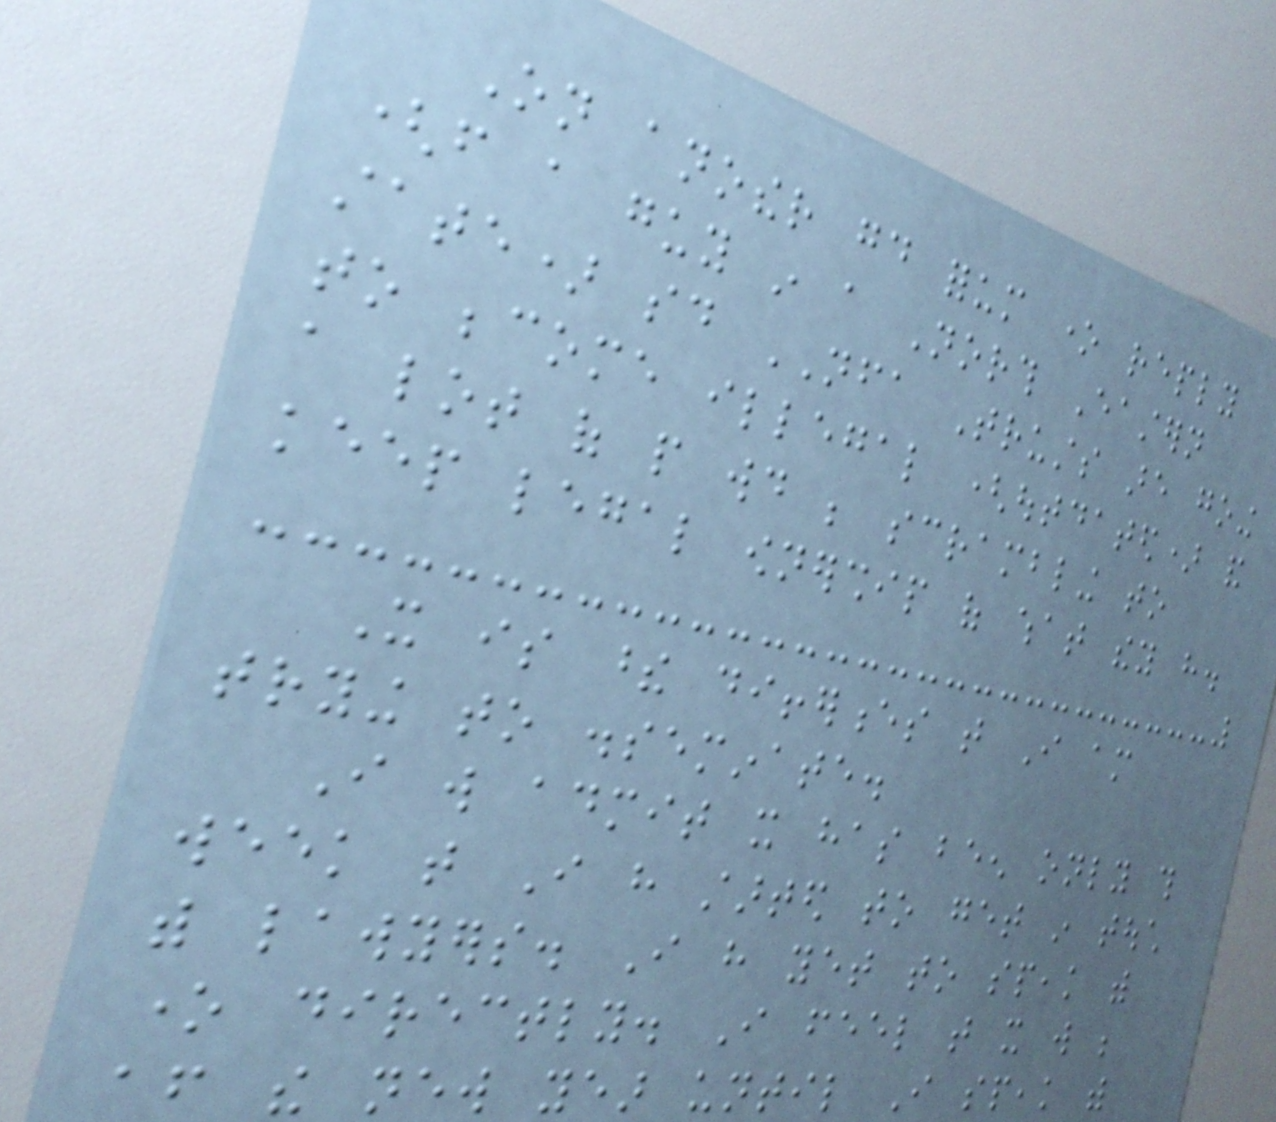On another good forum one reply
(from a guy in a North Eastern
state) said NFA Trusts are going
to become illegal (outdated) and
a lot of people would be scrambling to
keep legal ownership of what they have.
It is these differences that I am
trying to disseminate.
I will admit it has been only this
week that I have started to get in touch
with lawyers. I have yet to speak with
one directly. I feel that it will be
after the new year until I speak with
